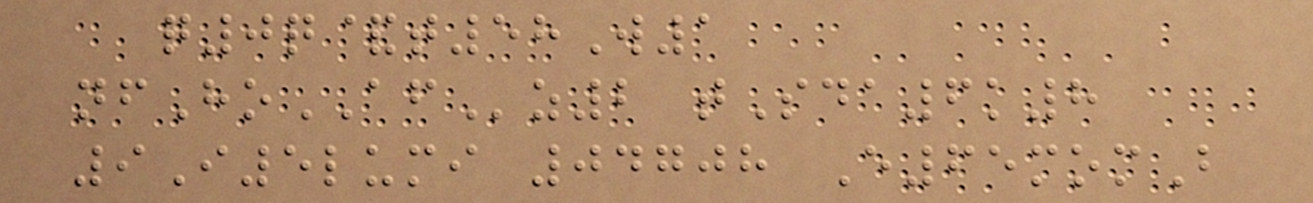q0q&t58W1
nfHoAFz2 tSda6k8
9I5lumi 04708 E65momB
